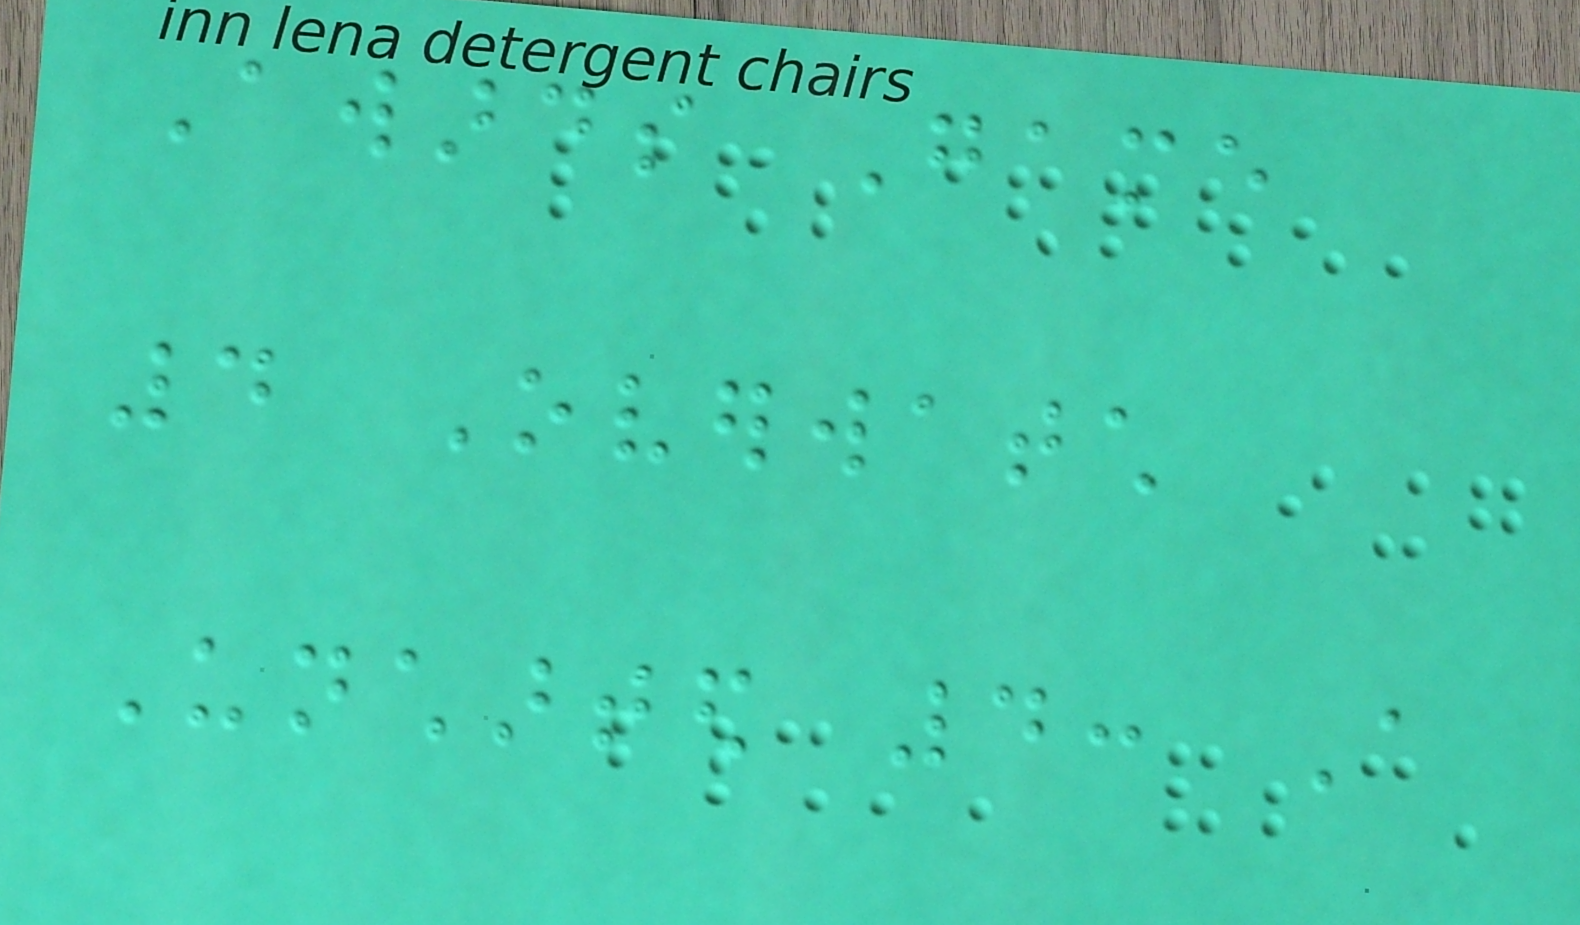Awards Game
4 Overwatch
Uncharted 4: A
